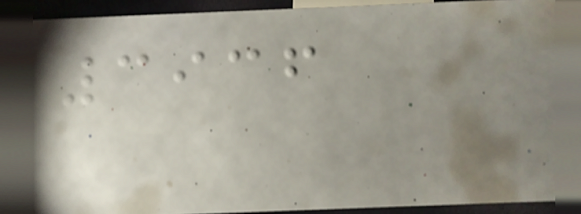3936
